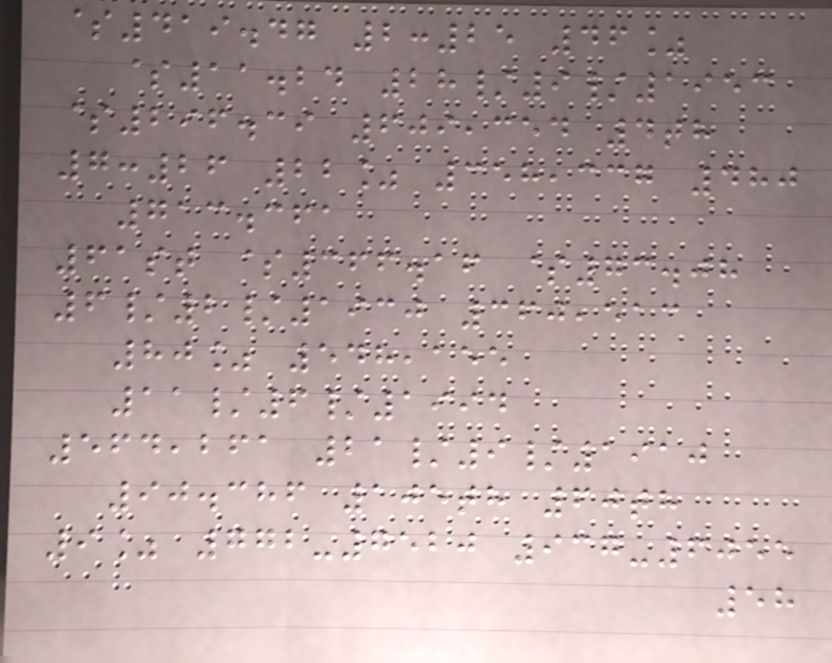$419.47 2:25 46%
$11.24 28/9/1953
$296.39 609,354 4th
7:26 22% 358,337 480
713.361
61st $366.16 $73.08
6/2/1930 360,513
80% 548,155
11/6/1994
564,261 21/9/1910
90.386 105th 60th
9% 772-7520 937-6055
58
